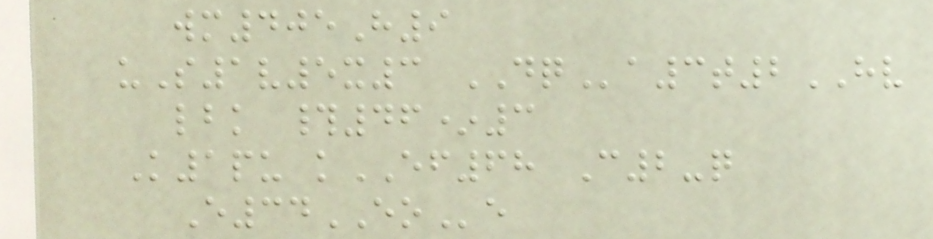wm405H9
uS1v5x3 DQa3t2HV
lbk #46*3
K1pu kEF68 C2-q
E34EOe
